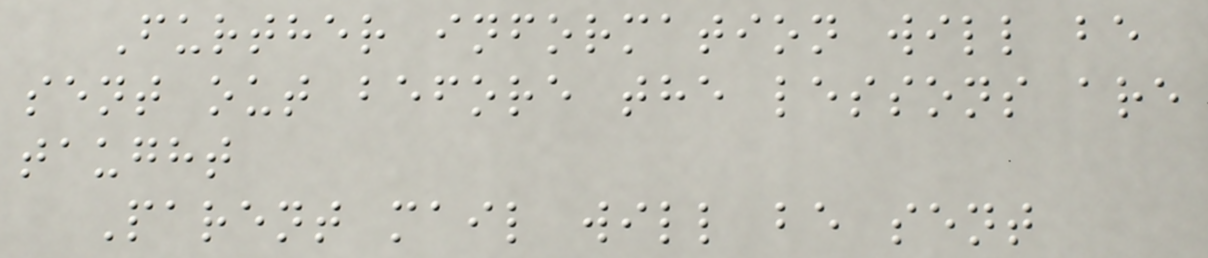Further information will be
sent out before the lessons are
taught
Parent mail will be sent
